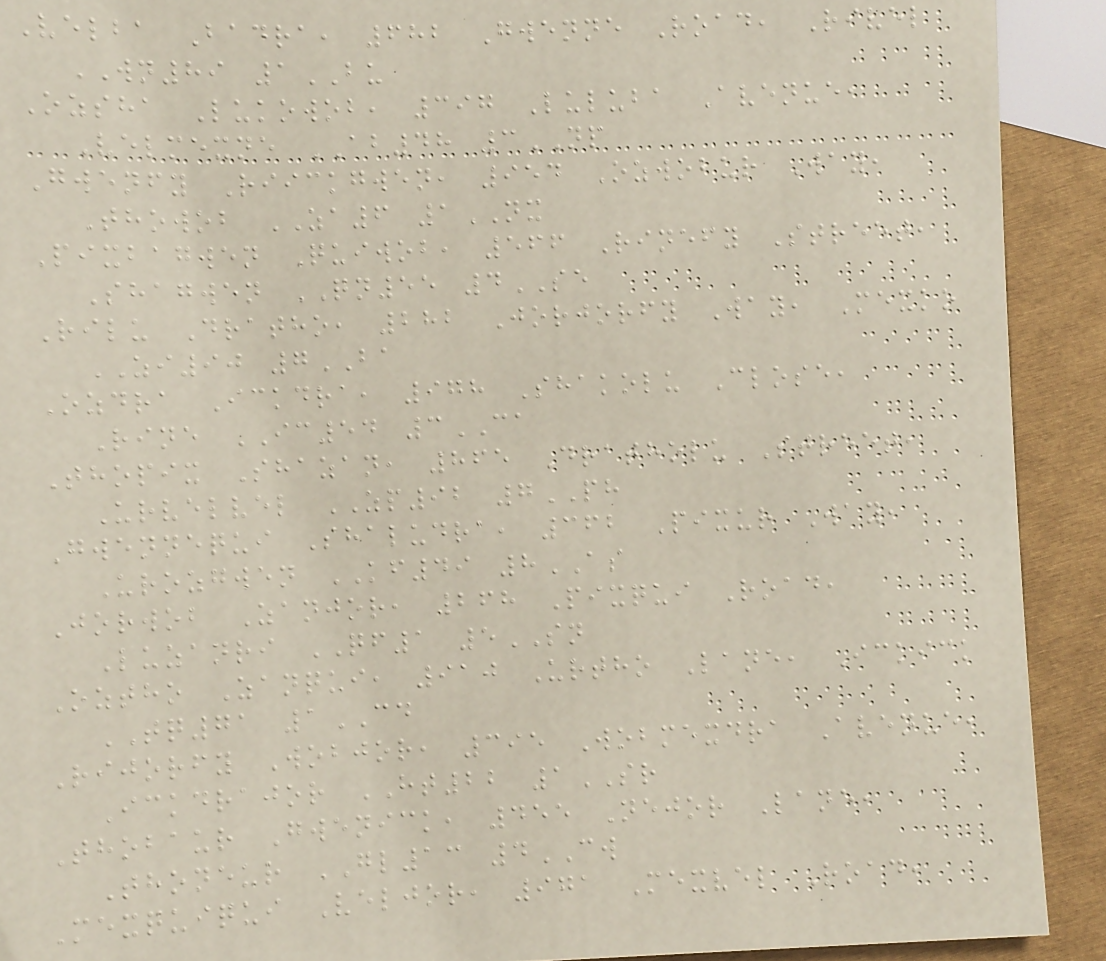Velba Badra, 682 Gwenne Road, Rivel
WN89 1BU
Ozsha Lukowob, 397 Luluba Avenue,
Velmexne AB48 3NP
Gwenfy Riickgwen, 954 Ozwobur Way,
Thowob ZA6 1NX
Pixbagwen Quiwob, 566 Rinefy Street,
Shagwen QN55 4SE
Rilu Dratho, 282 Jorjorfy Way, Mexko
ZI90 7BA
Ozdra Ickdra, 978 Shakolu Close,
Rine IC54 3CA
Thopix Shazan, 865 Dratholu Street,
Urvelvel ZP92 7PH
Gwennequi Shaludra, 362 Pixur Way,
Urozgwen KF49 8AS
Jorwob Zanjor, 268 Pixqui Road,
Luzanri QF1 5SN
Oztho Zanqui, 910 Urtho Lane, Ickick
TQ71 1CD
Rijorfy Wobjor, 395 Wobmexdra Avenue,
Ickdrajor HT22 1SR
Thobaur Gwenick, 455 Nejor Lane,
Thoneur GL13 4CW
Mexquiqui Veljor, 971 Mexvel Road,
